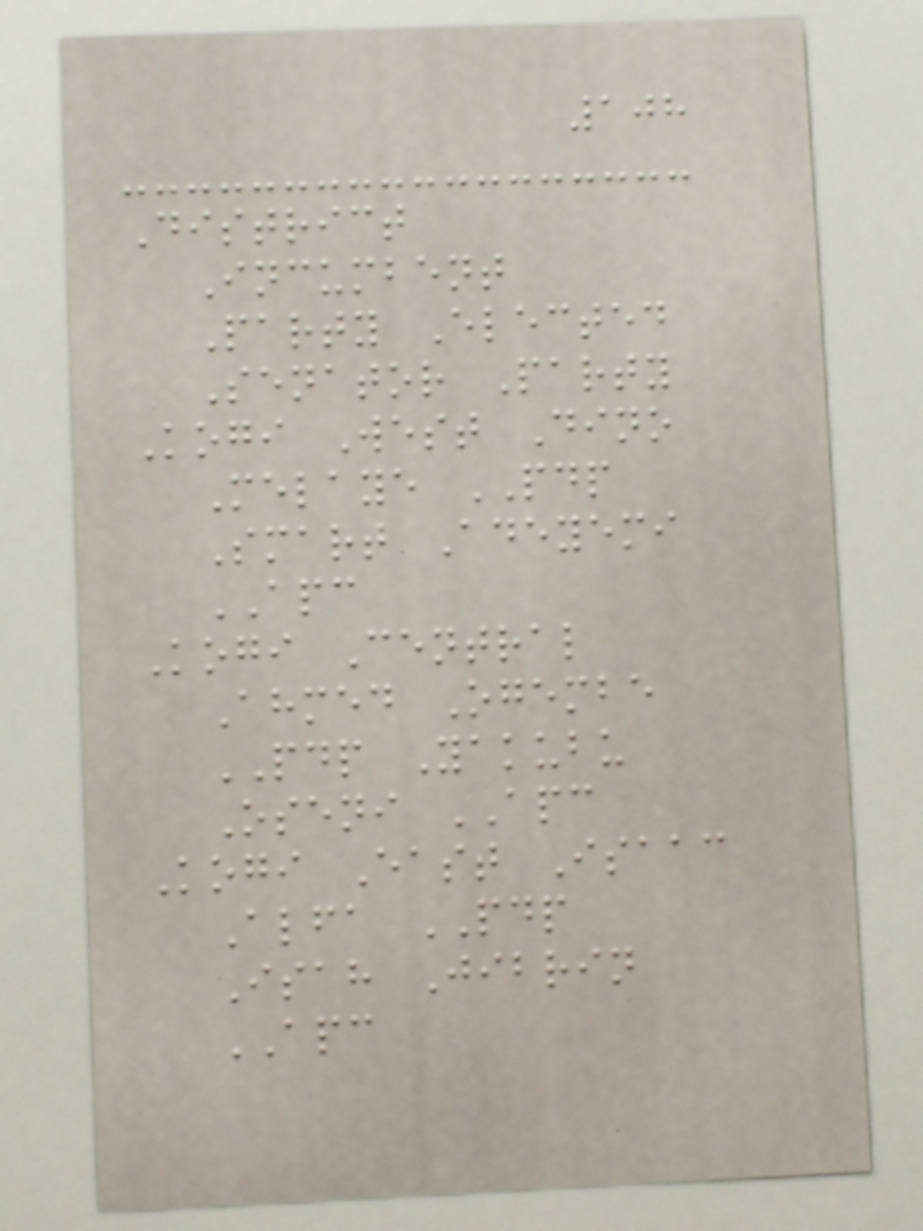108
District
Incumbent
Party Elected
Senator Party
Kogi West Dino
Melaye PDP
Smart Adeyemi
APC
Kogi Central
Ahmed Ogembe
PDP Yakubu
Oseni APC
Kogi East Isaac
Alfa PDP
Isah Jibrin
APC
